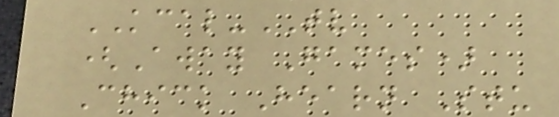KCAL-TV
(Away Games)
Chick Hearn Stu
